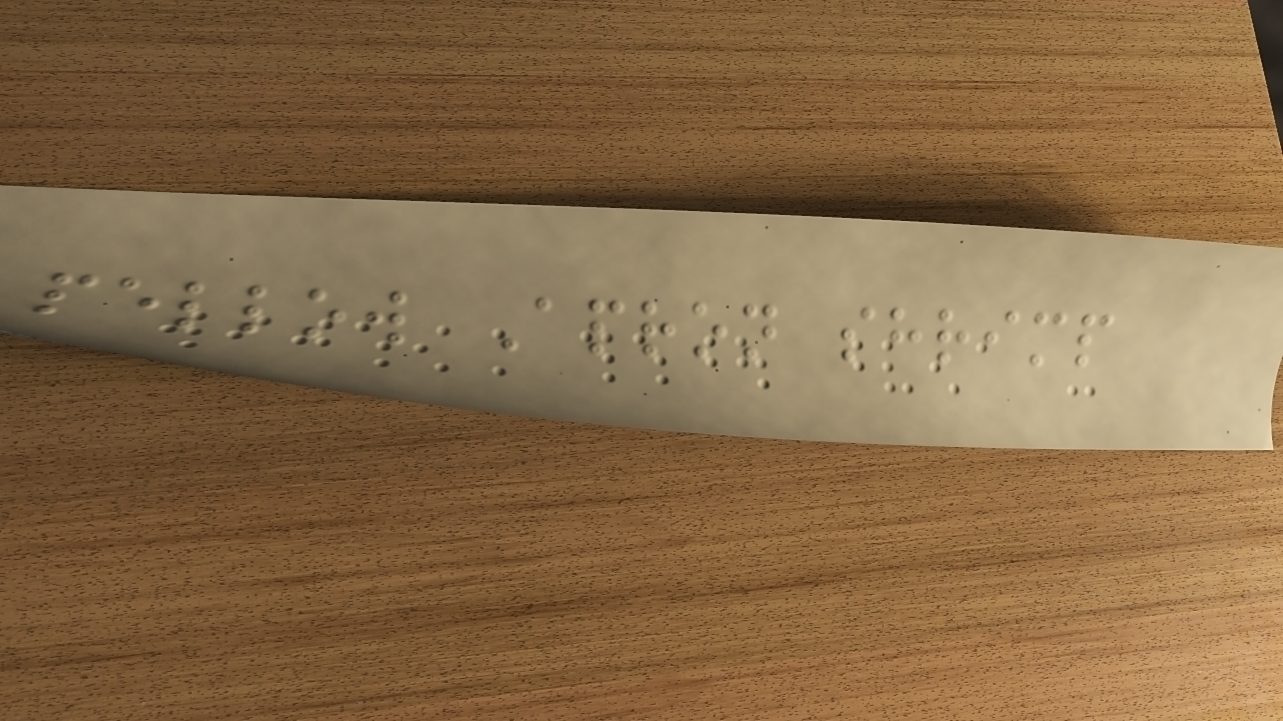pellow Apron shrimp
